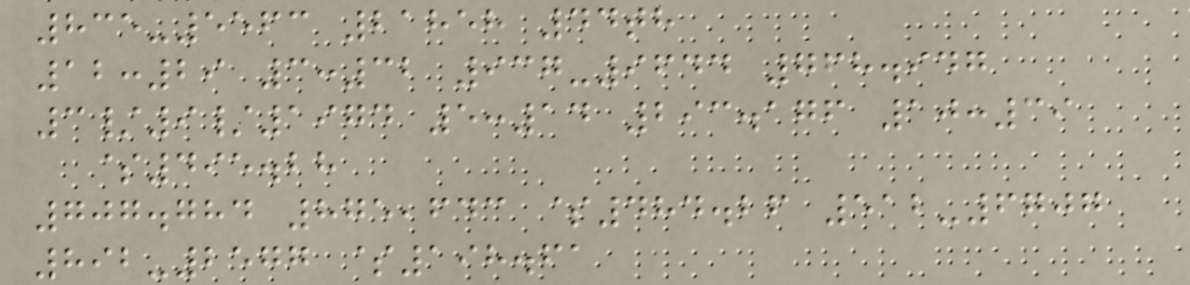835-5563 21858 44th
12:29 3:32 937-9644 768.947
3/9/1974 5:14 293.176 10:39
$495.28
707.784 875,643 $484.26 512-6707
892-2577 $198.61
